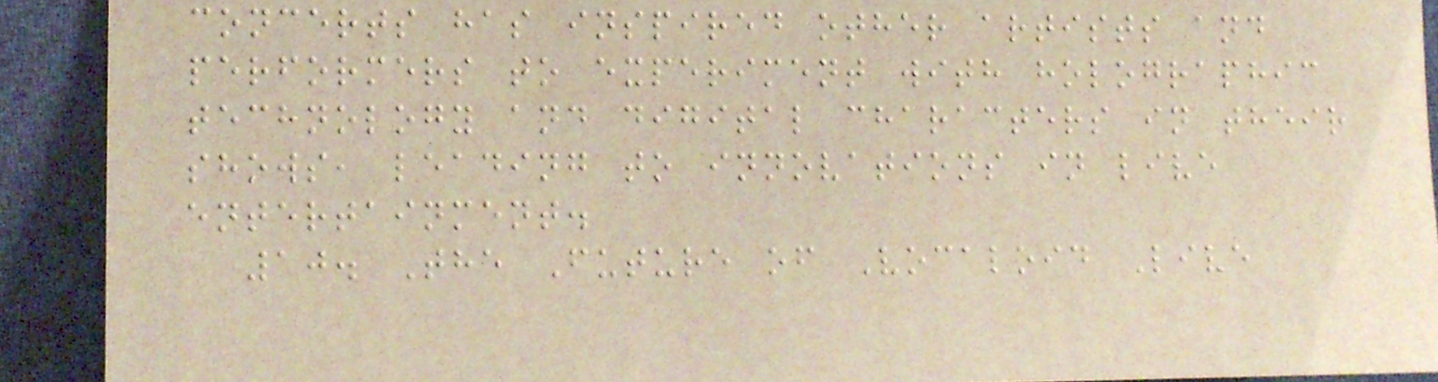concerts has inspired other artists and
performers to experiment with holographic
technology and digital characters in their
shows, leading to innovations in live
entertainment.
10. The Future of Vocaloid Live
